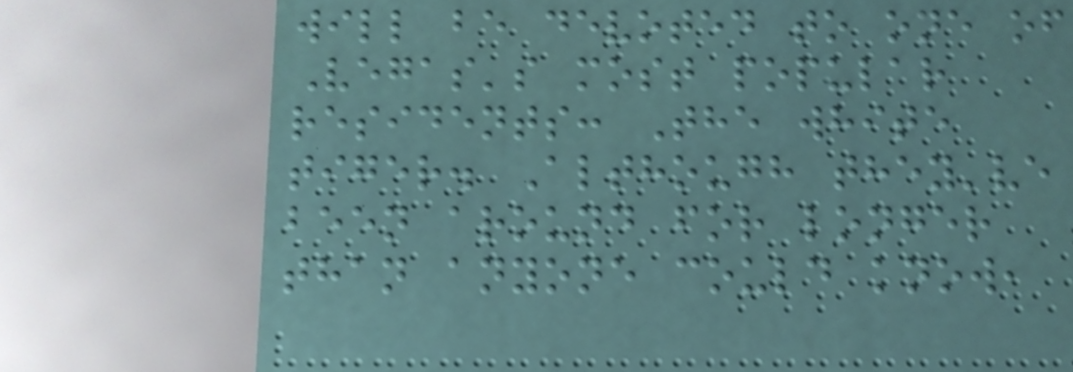will be devoted to one of
Vegas's most popular
residents: The white
tiger. Although they've
been around for longer
than anyone could know,
